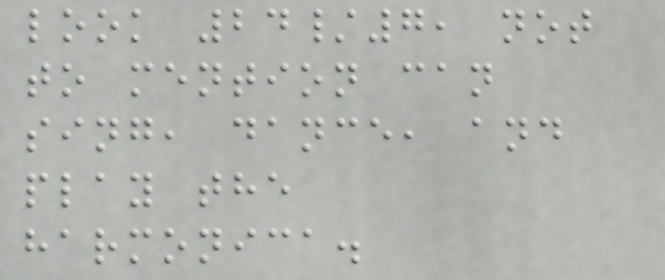look 24/7, not
to mention can
sing, dance, and
play the
harmonica.
